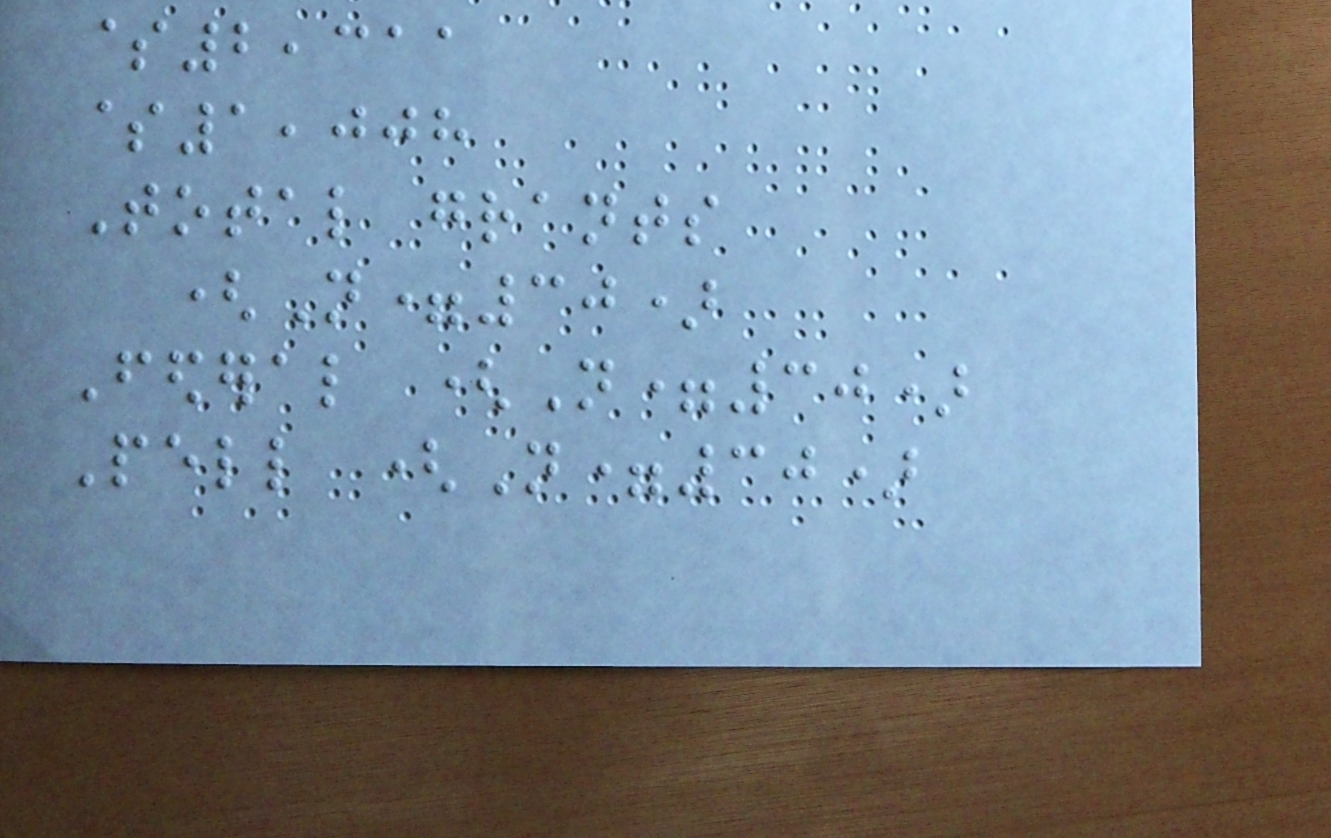$2,311
$1,008
Total grants
(N=30)
Federal (N=30)
Pell (N=30)
